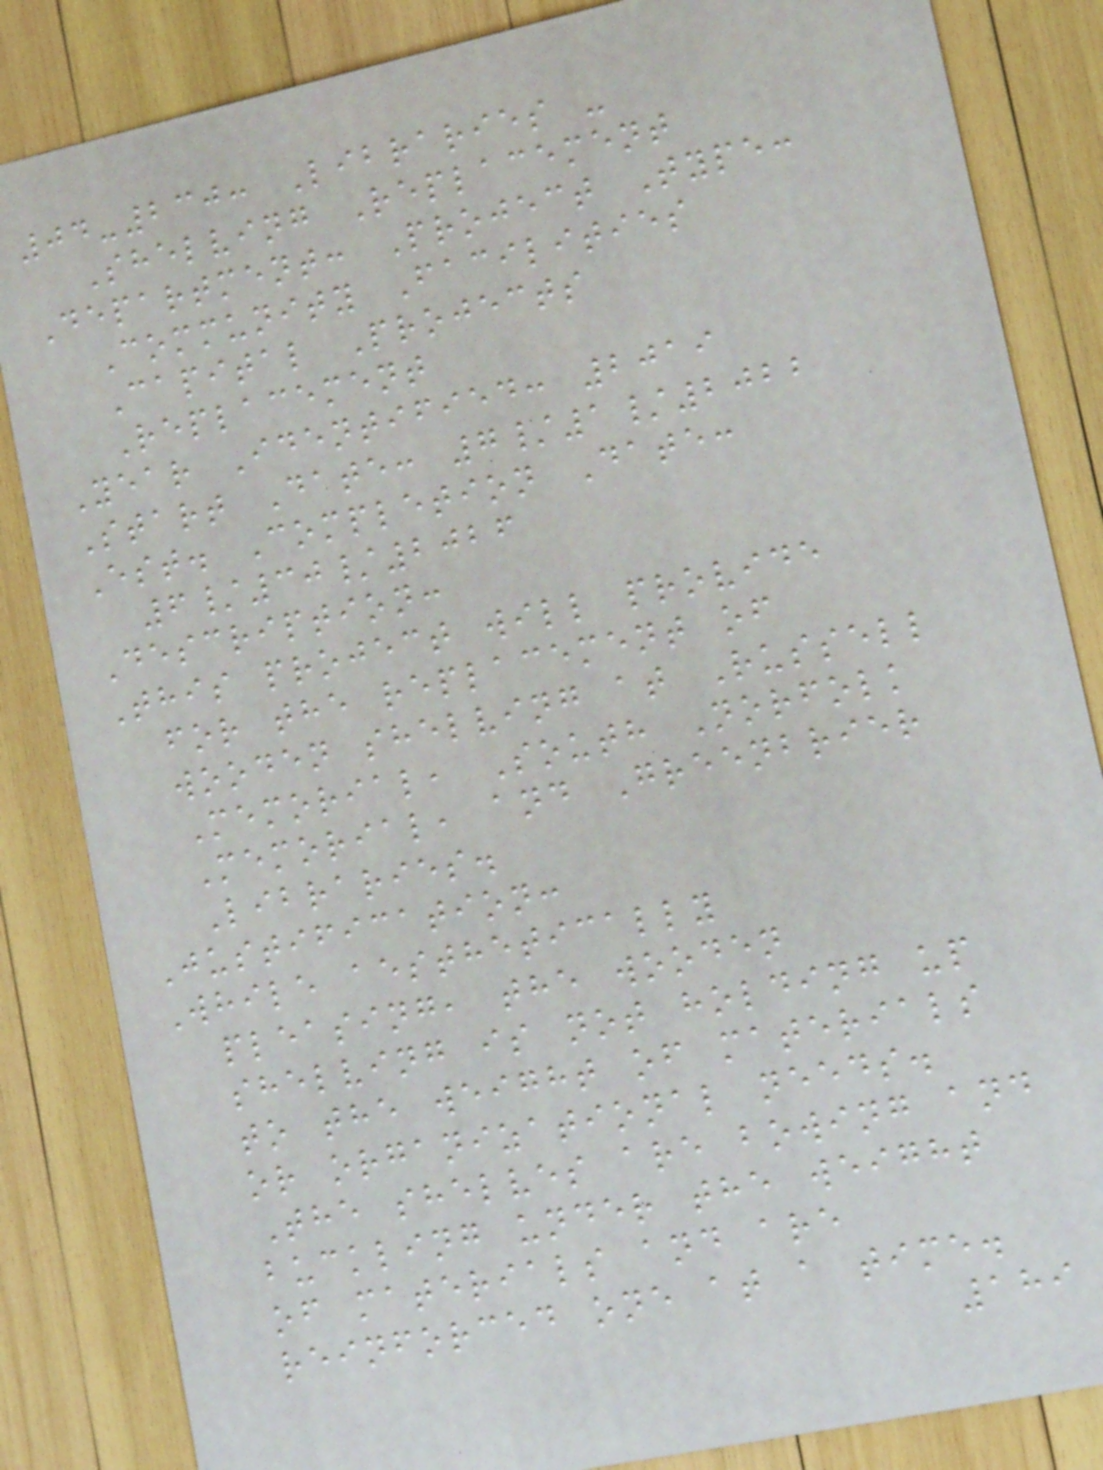04-230: Libraries -
Shelving Replacement
Department: Project Type:
Community Facilities
Capital Projects
Replacement
Year Identified: 2019
Start Date: 7/1/2022
Est. Completion Date:
6/30/2026
Description:
This project will provide
for the replacement of
wooden shelving at Russell
Memorial, South Norfolk
Memorial, and Greenbrier
Libraries.
Justification:
While aesthetically
pleasing, the wooden
shelving is not holding up
to the weight of materials
or organizational needs.
The shelves are bowing and
buckling under the weight
of materials and are
reinforced one at a time.
189
